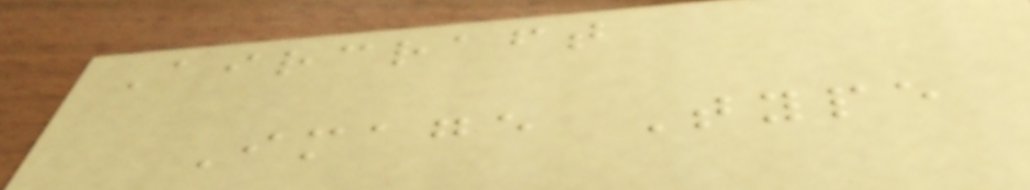Aircraft
Image Type
